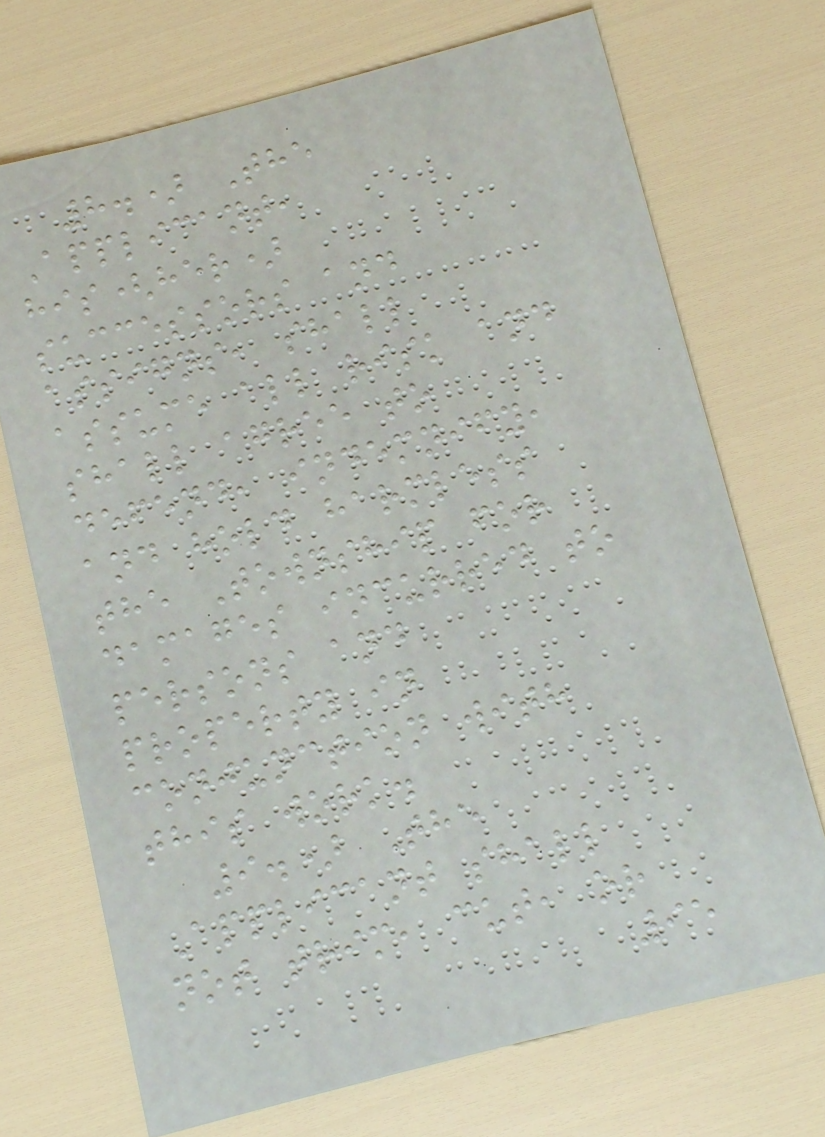8.) The
Applicant,
his(her)
successors and
assigns, shall
assume all risk and
shall agree to
defend, indemnify,
and hold harmless
the Township for
damages incurred to
persons and
property in
conjunction with
this work.
9.) The
Applicant shall
not trim, cut, or
95
